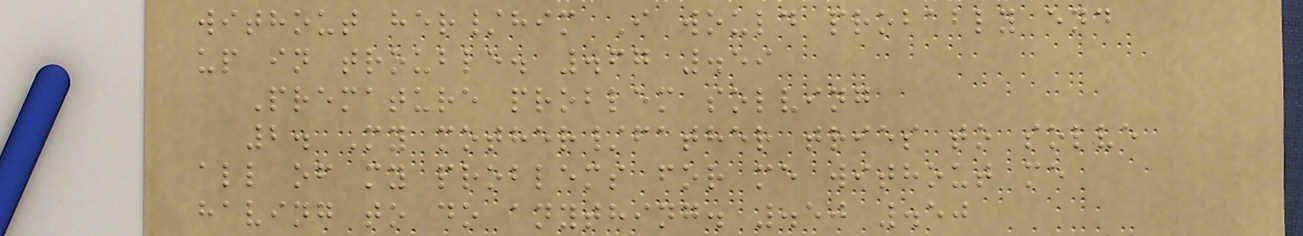without her/him I would probably end
up in trouble. .67 .59
Premature problem solving
2. My mother/father tries to solve
all of my problems for me without me
having to do anything. .50 .50
